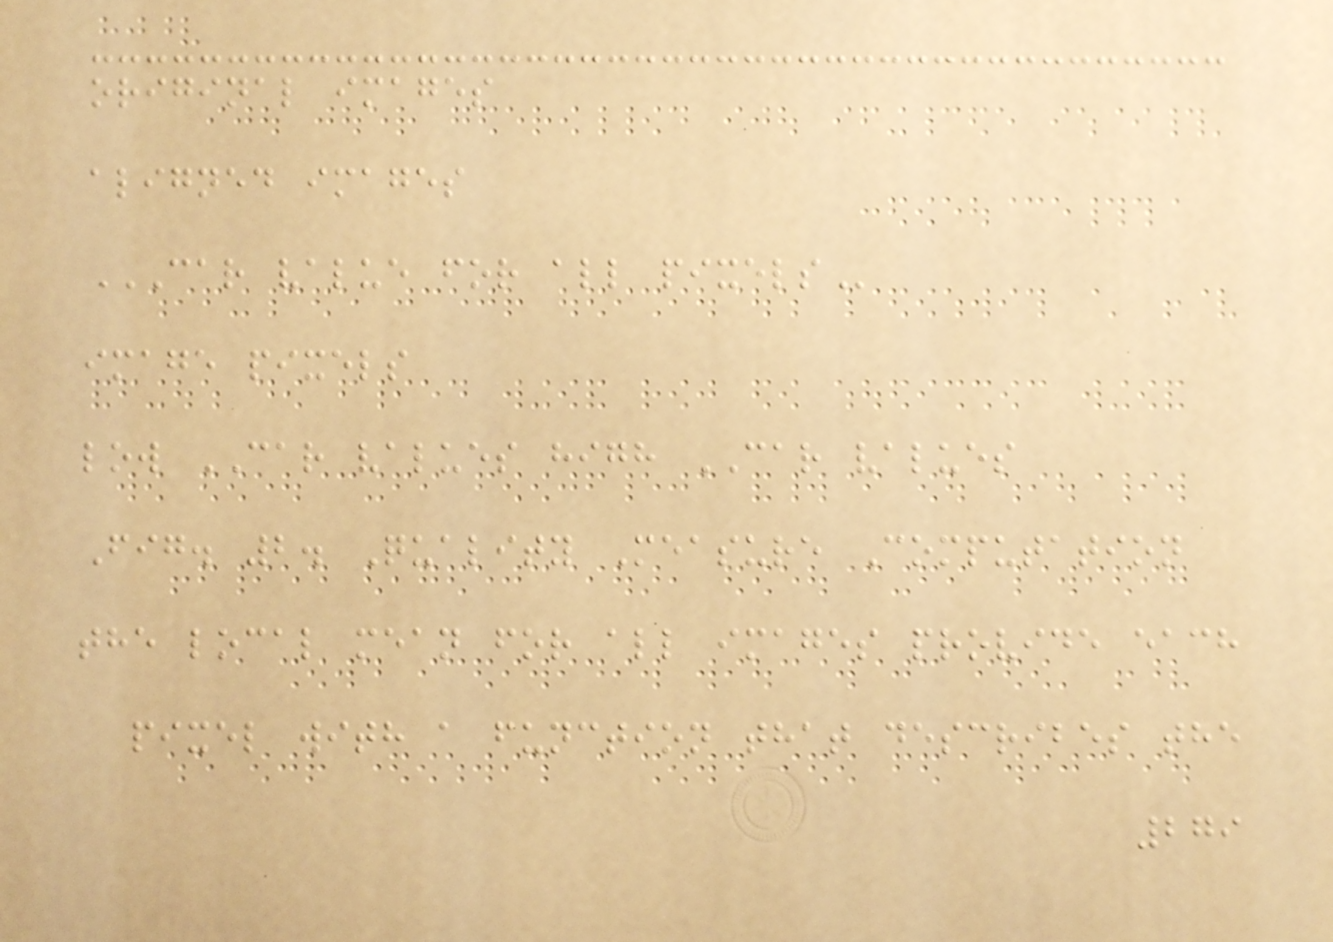original images
aligned images
CAR VALUE FOR ALL PIXELS
image pixels
low CAR values high CAR values
Fig. 2. Quality Measure Computation
the local mean for all images provide each
pixel with a function that describes the
279
